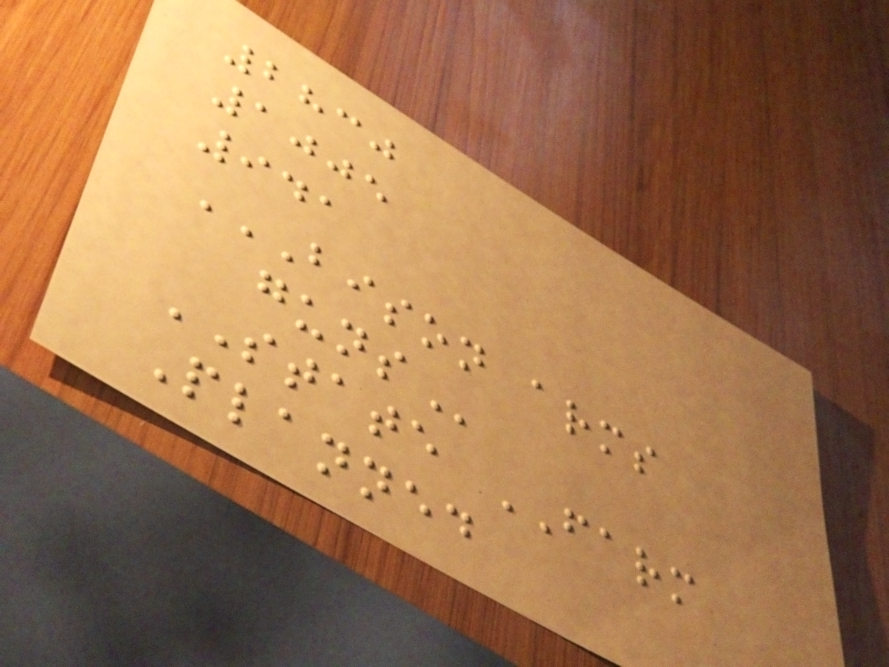2830
1005
941
BISON ARMS
GUNS
STATE FARM
Planned
